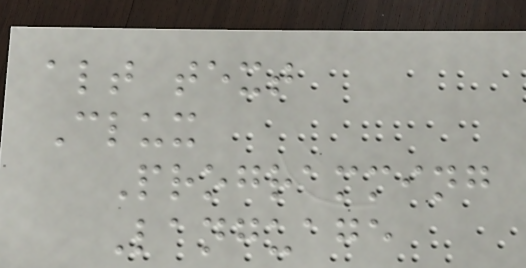alt text
Clux
Programming
Language
